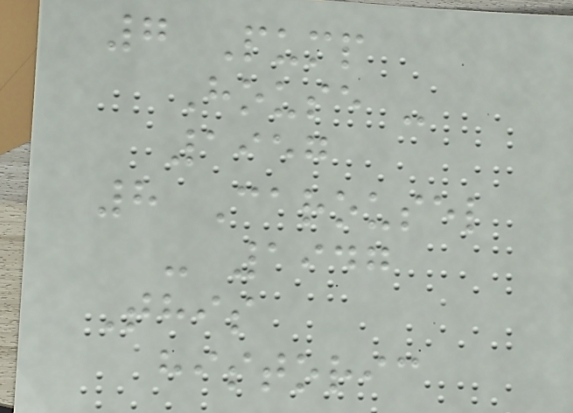7 Pump
House -
1957
8 Carousel
- 1947
This
historic
